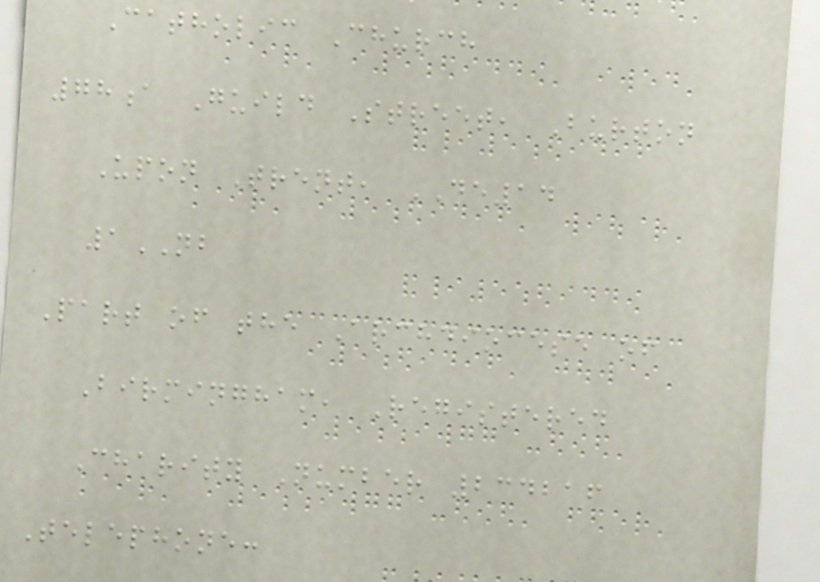Catholic Church
78a Guild Street, Burton
Upon Trent, DE14
1NB
Part of the Archdiocese of
Birmingham, Registered
Charity Number 234216
Telephone:
